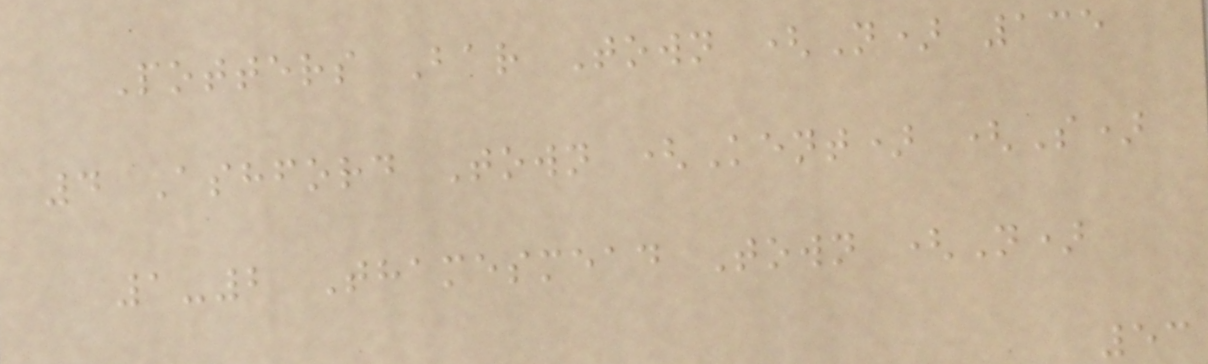Potters Bar Town (N) 135
4 Ashford Town (Kent) (S)
1-2 Thamesmead Town (N)
53
